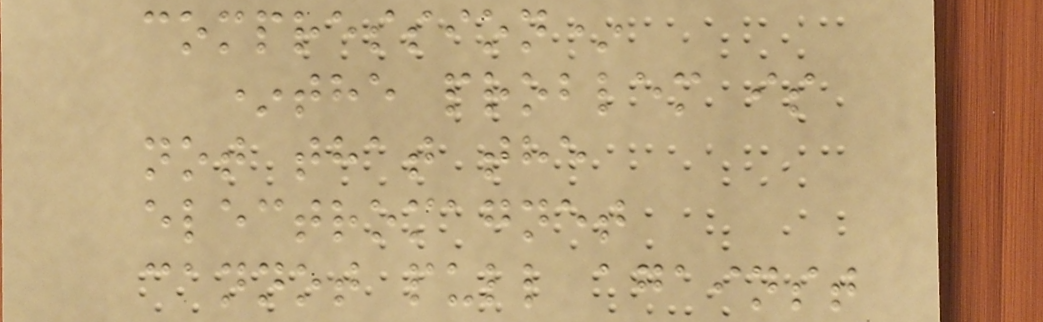compression*
*the problem is
not that the
electromagnet
cannot pull against
